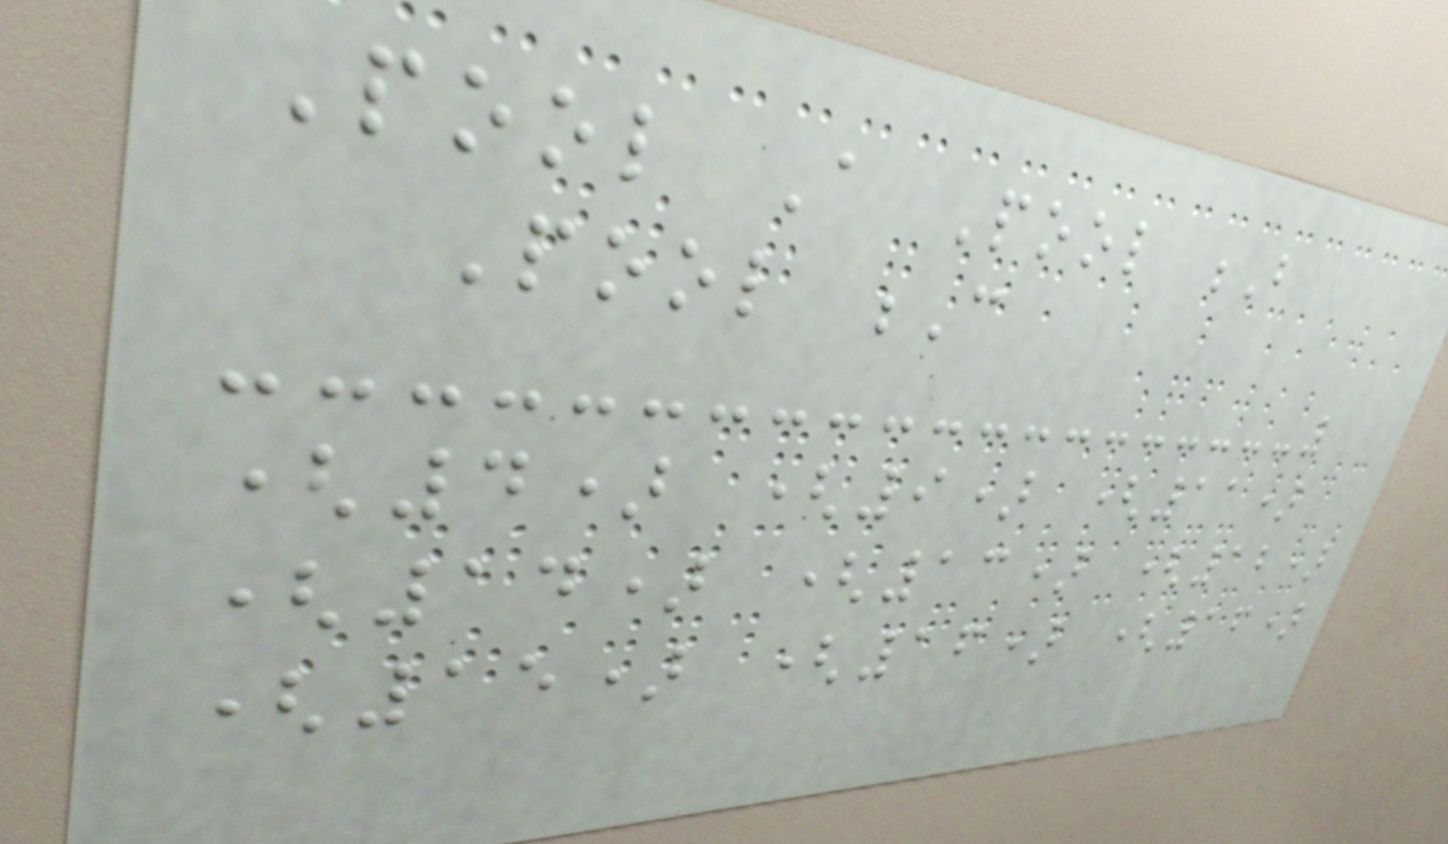Pool A Pool B
Pool C
(4) (9) (11)
(14) (13) (12)
(15) (16) (16)
